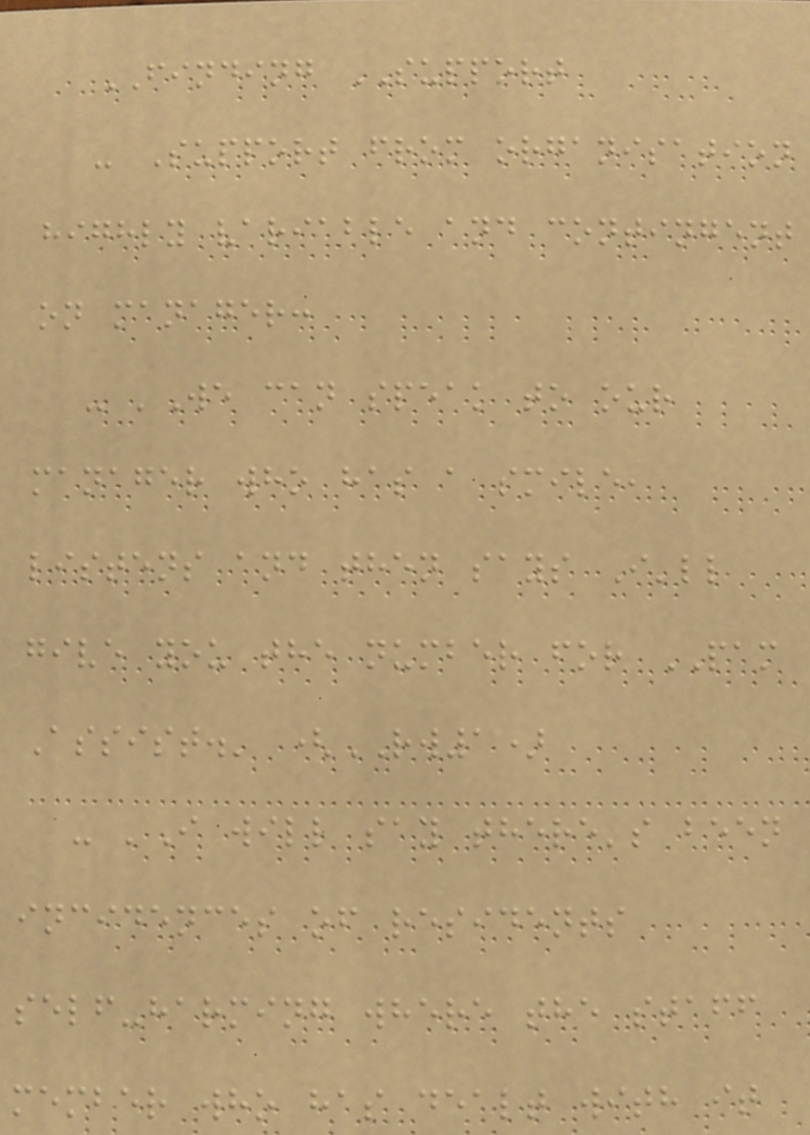FINDING SUPPORT
- Support from organisation
highly variable and contingent
on manager:
- 'We can speak to our
manager who has a smile,
listens and then says I'll
give you the number for PAM
Assist.' (RW1)
- 'I will say there's been
incidences of residents
self-harming where the staff
member who has dealt with it
